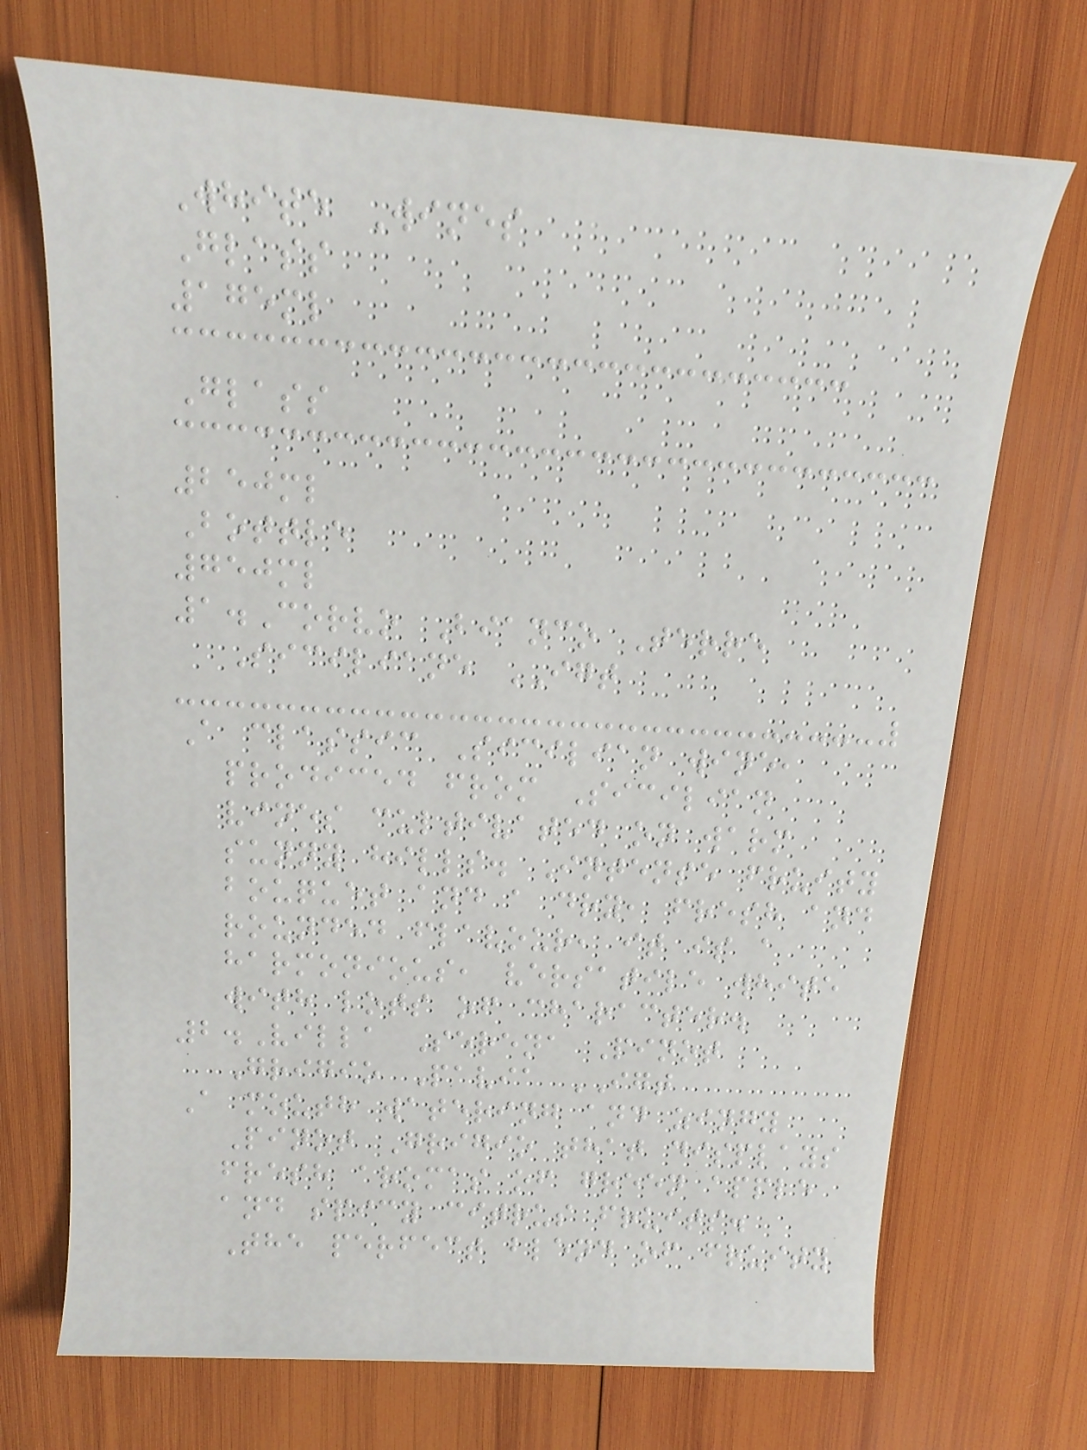White Wines
Glass
175ml
Glass
250ml
Bottle
750ml
1.Corvo Bianco Terre
Siciliane IGT
A classic Sicilian wine,
prodiced from Sicilian
vines cultivated on warm
sunny hills. Intense fruity
bouquet and a dry, fresh and
rounded flavour, it is a
harmonious, versatile white
with lots of character.
2.Villa Serena Pinot
Grigio Pavia IGT
A mouth watering and zingy
Pinot Grigio that displays
fresh aromas of green apple
and spicy citrus fruits.
The perfect blend of fruity
